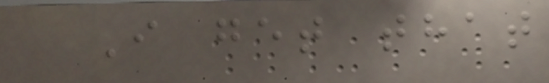I get that
